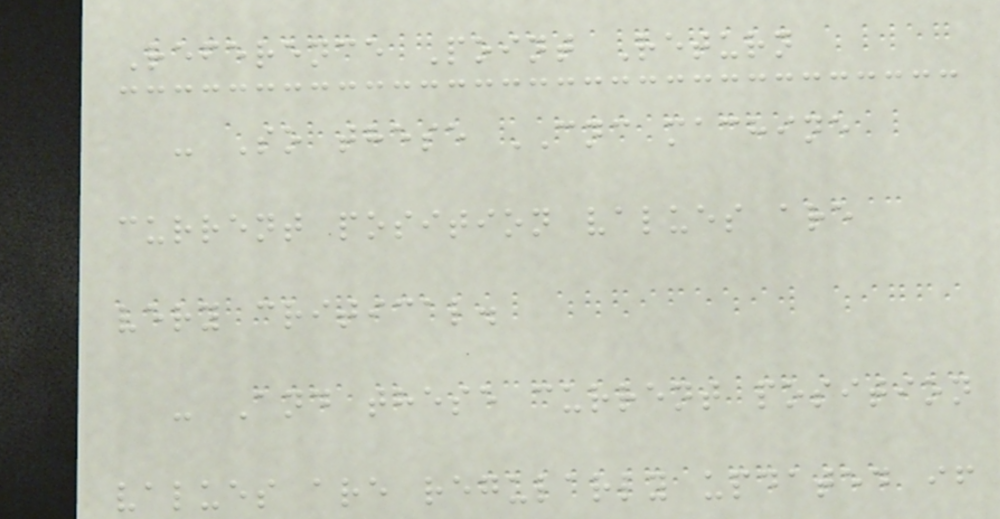Reference Point Return
- So these CNC machine
current position values are
very critical.
- And these current position
values are regularly updated if
